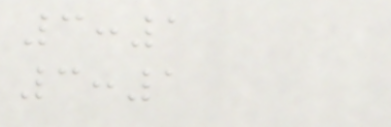3:1
3:1
